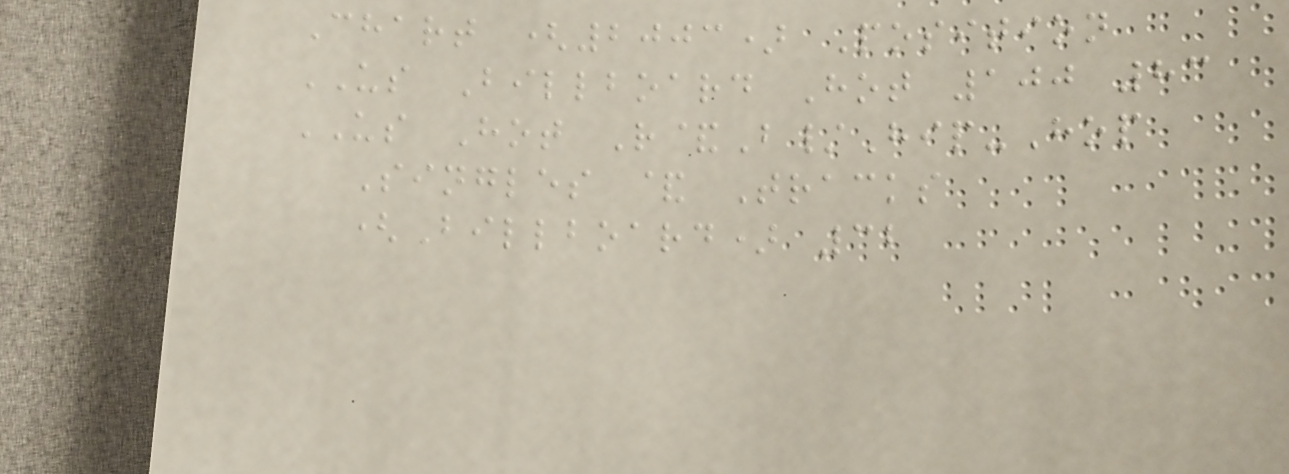Chart (2003) Position
US Billboard Hot 100 83
US Hot R&B/Hip-Hop
Singles & Tracks
(Billboard) 32
